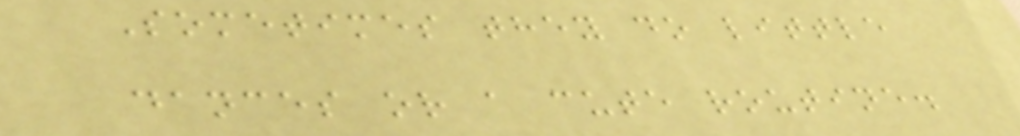Sometimes they do little
dances or a cute routine.
